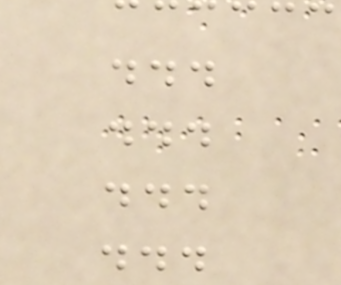...
...
...
...
